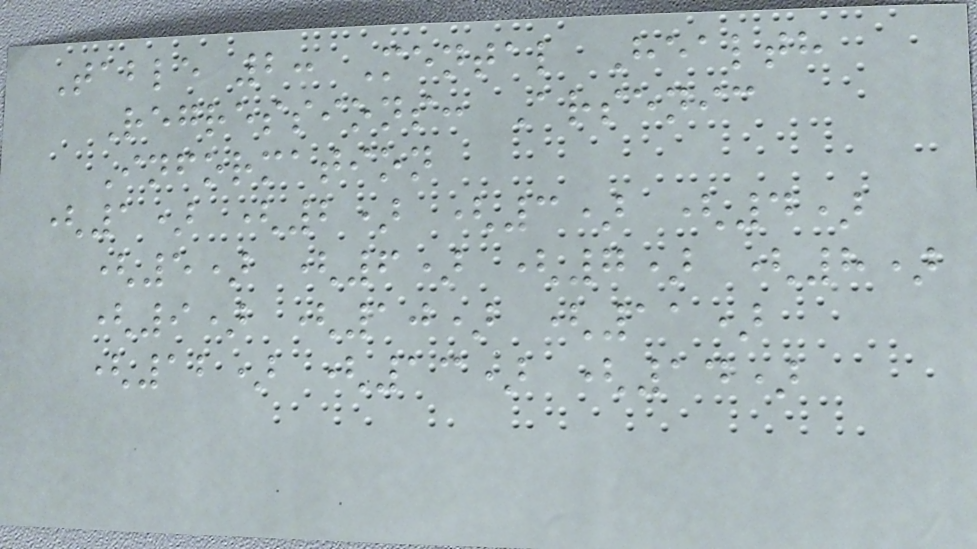Table 2: Mental Health
Regressions: Arsenic
Information
(1) (2) (3) (4)
(5) (6) (7) (8)
(9) (10) (11)
(12) (13) (14)
